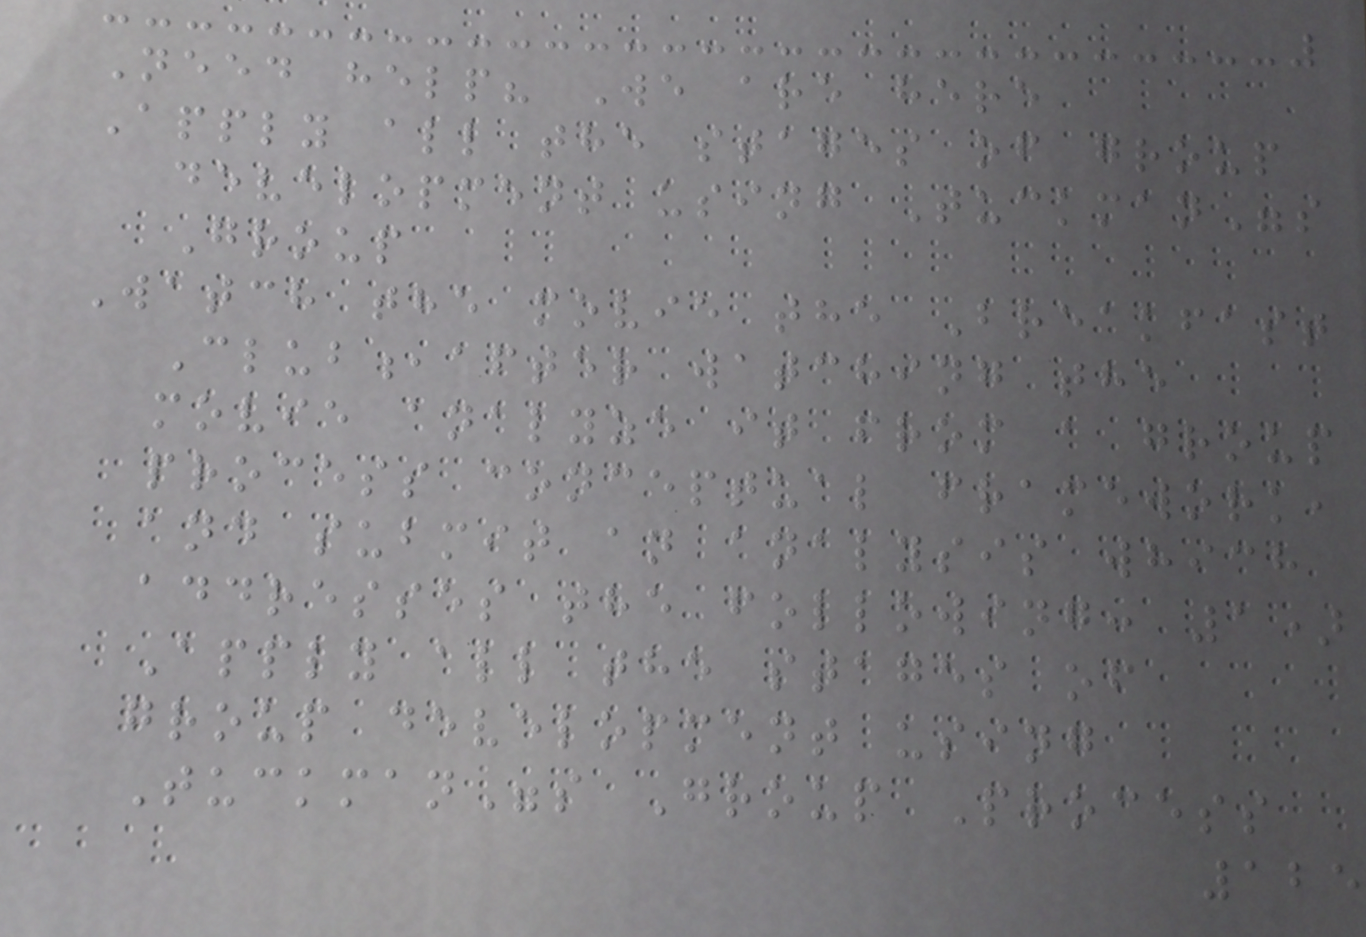Need help? We are here
Apply all the stages of group
development using Tuckman"s
Group
Watch the movie the Breakfast
Club,after watching the
movie analyze it from a group
process conceptual framework,
and submit an analysis which
addresses the following: 1)
Apply all the stages of
group development using
Tuckman"s Group Process
125
